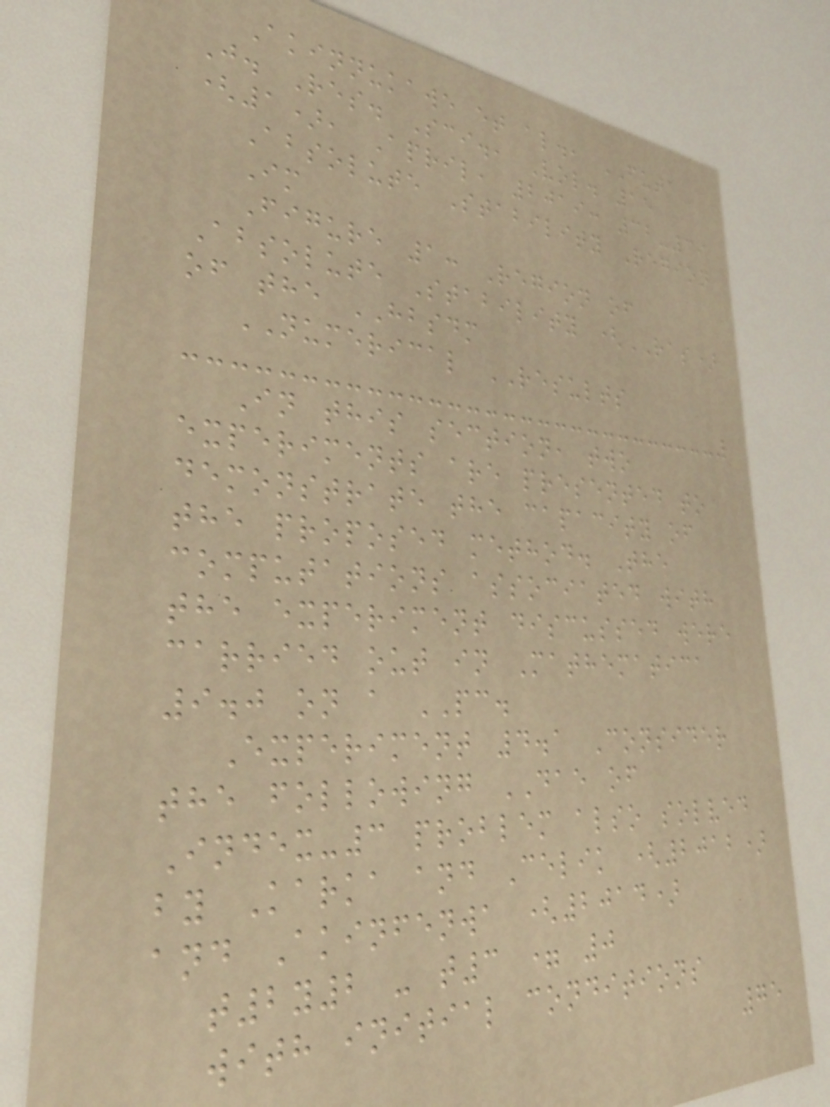Akinnukawe et al., FUTA
J. Res. Sci., Vol. 15
(1), April, 2019: 32-39
Absolute Stability Region
Im
Figure 1: Region of
Absolute Stability (RAS)
of the HBSDM
NUMERICAL RESULTS
In this section, two
experiments are presented to
demonstrate the capacity of
the proposed method. The
computations associated with
the experiment discussed were
carried out in Mathematica
9.0 on a PC.
Experiment 4.1 Consider
the following DAE of
Index-3 problem also solved
by Karka and Celik (2012)
and Akinfenwa (2014)
t2y2 - t3 = 0
with initial conditions
75
